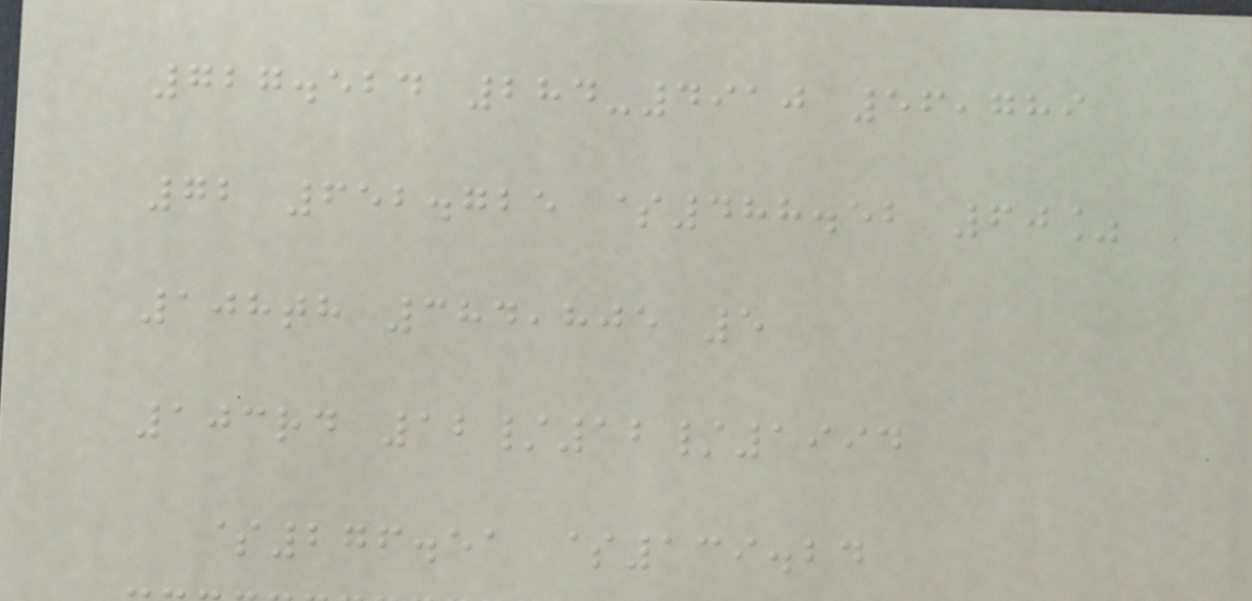727.524 284-4910 56,789
72 652.725 $488.52 60%
108th 384,805 5
103rd 12/12/1994
$276.51 $139.24
